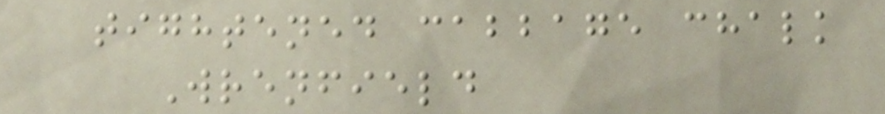tightened cabbage chalk
Wrenfield
